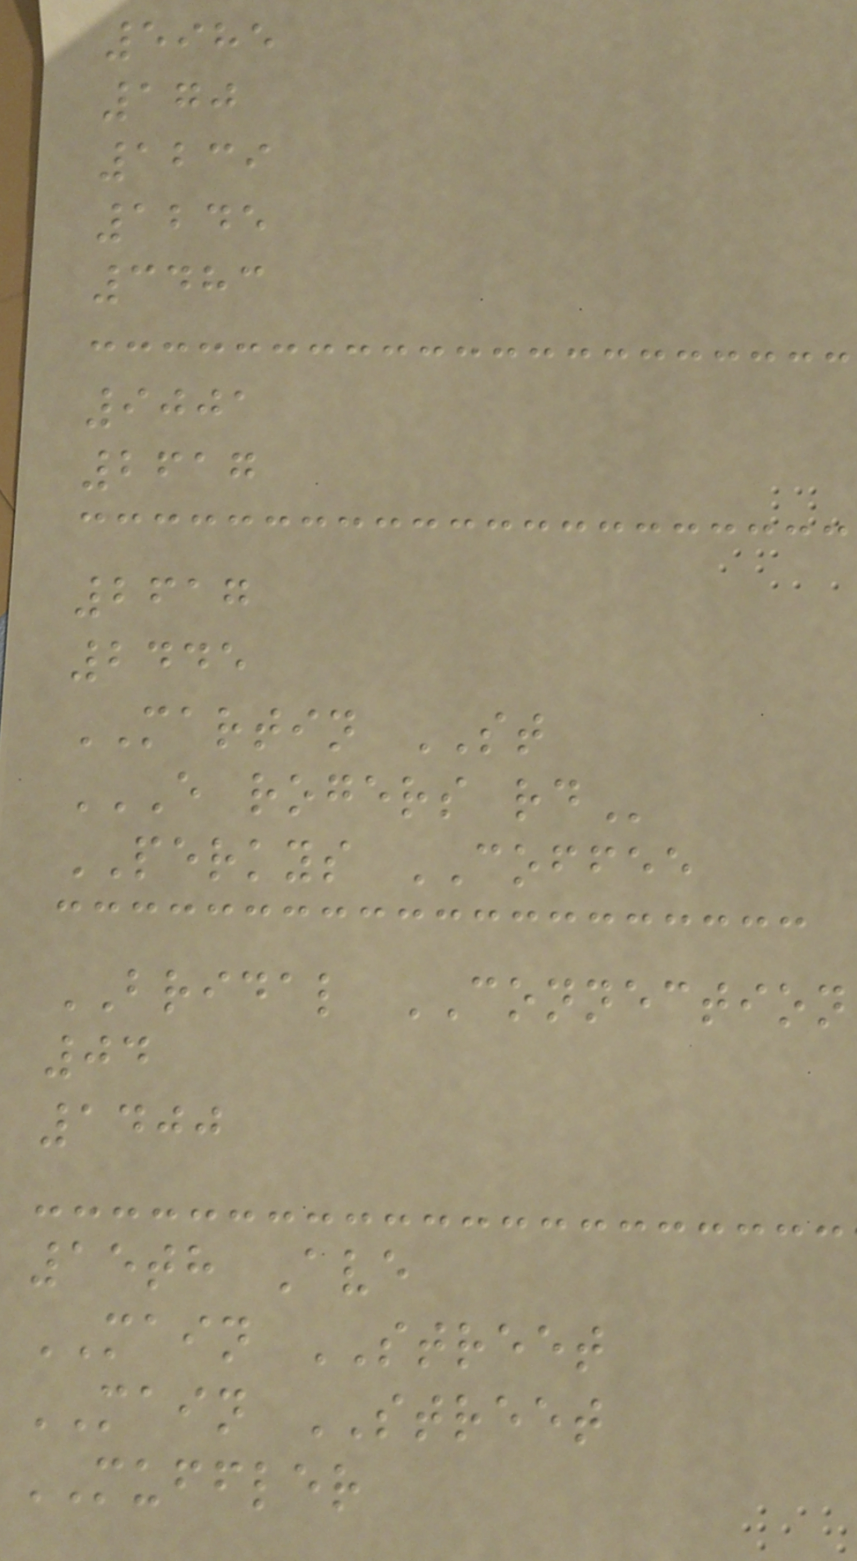5985
170
1239
1245
3483
9001
2617
2617
2445
MARTIN ST
E ROGERS RD
PERKYS COFFEE
BRIDAL CONNECTION
04
1400
15th Ave
MAIN STREET
MAIN STREET
MUFFLER
